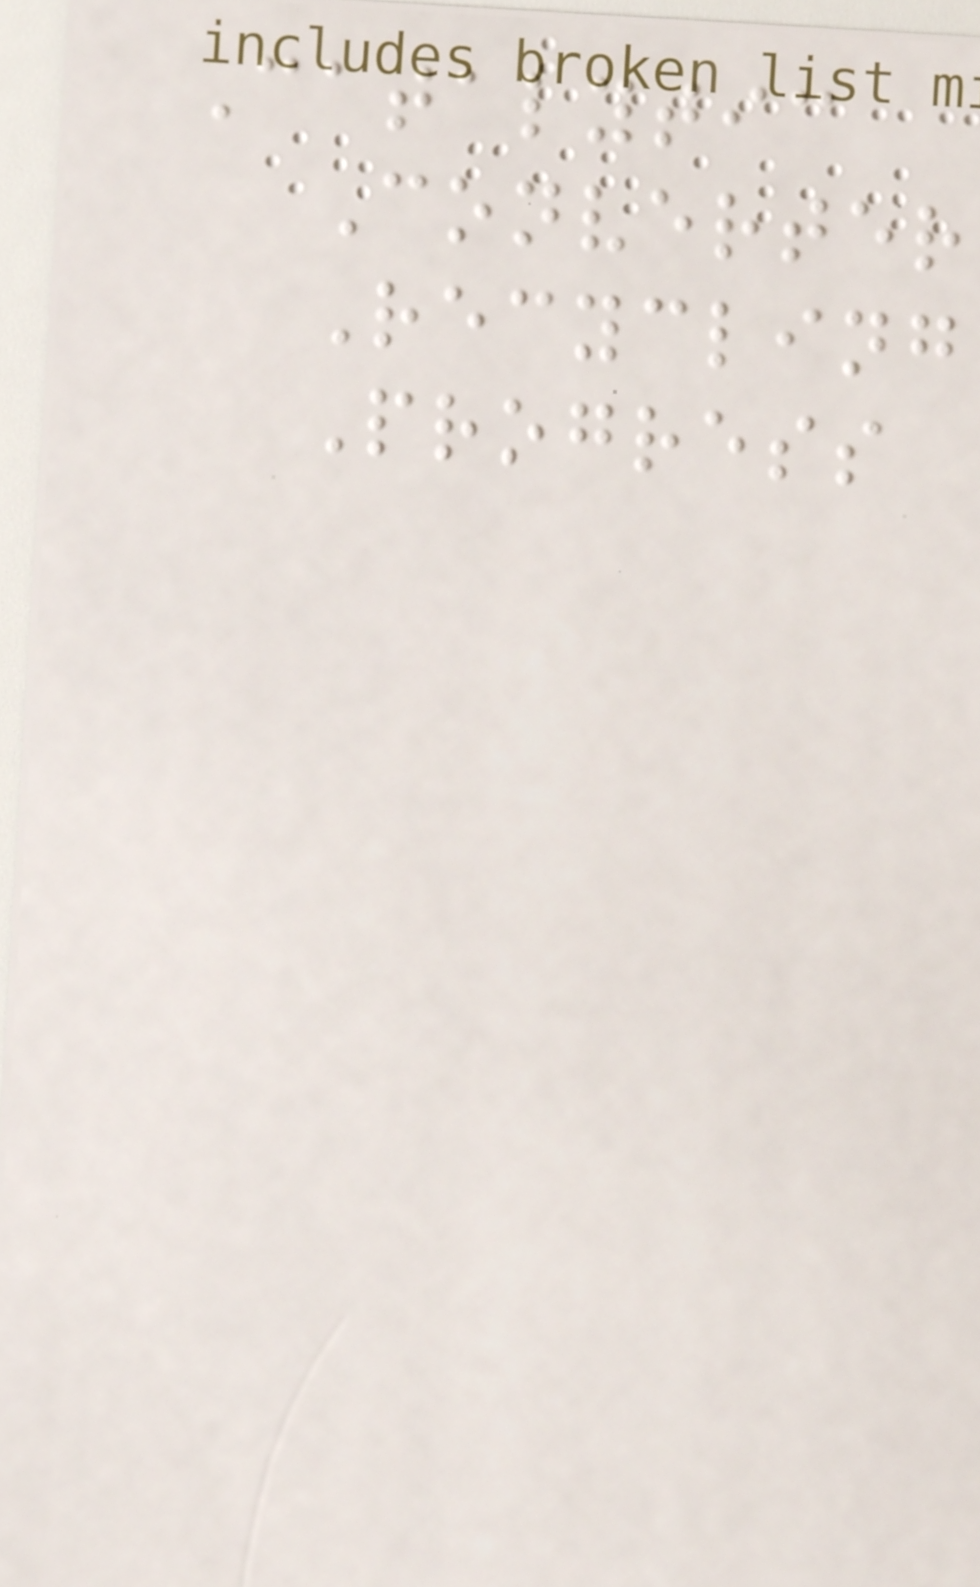Catalytic
Converter
Recycling
Progress
